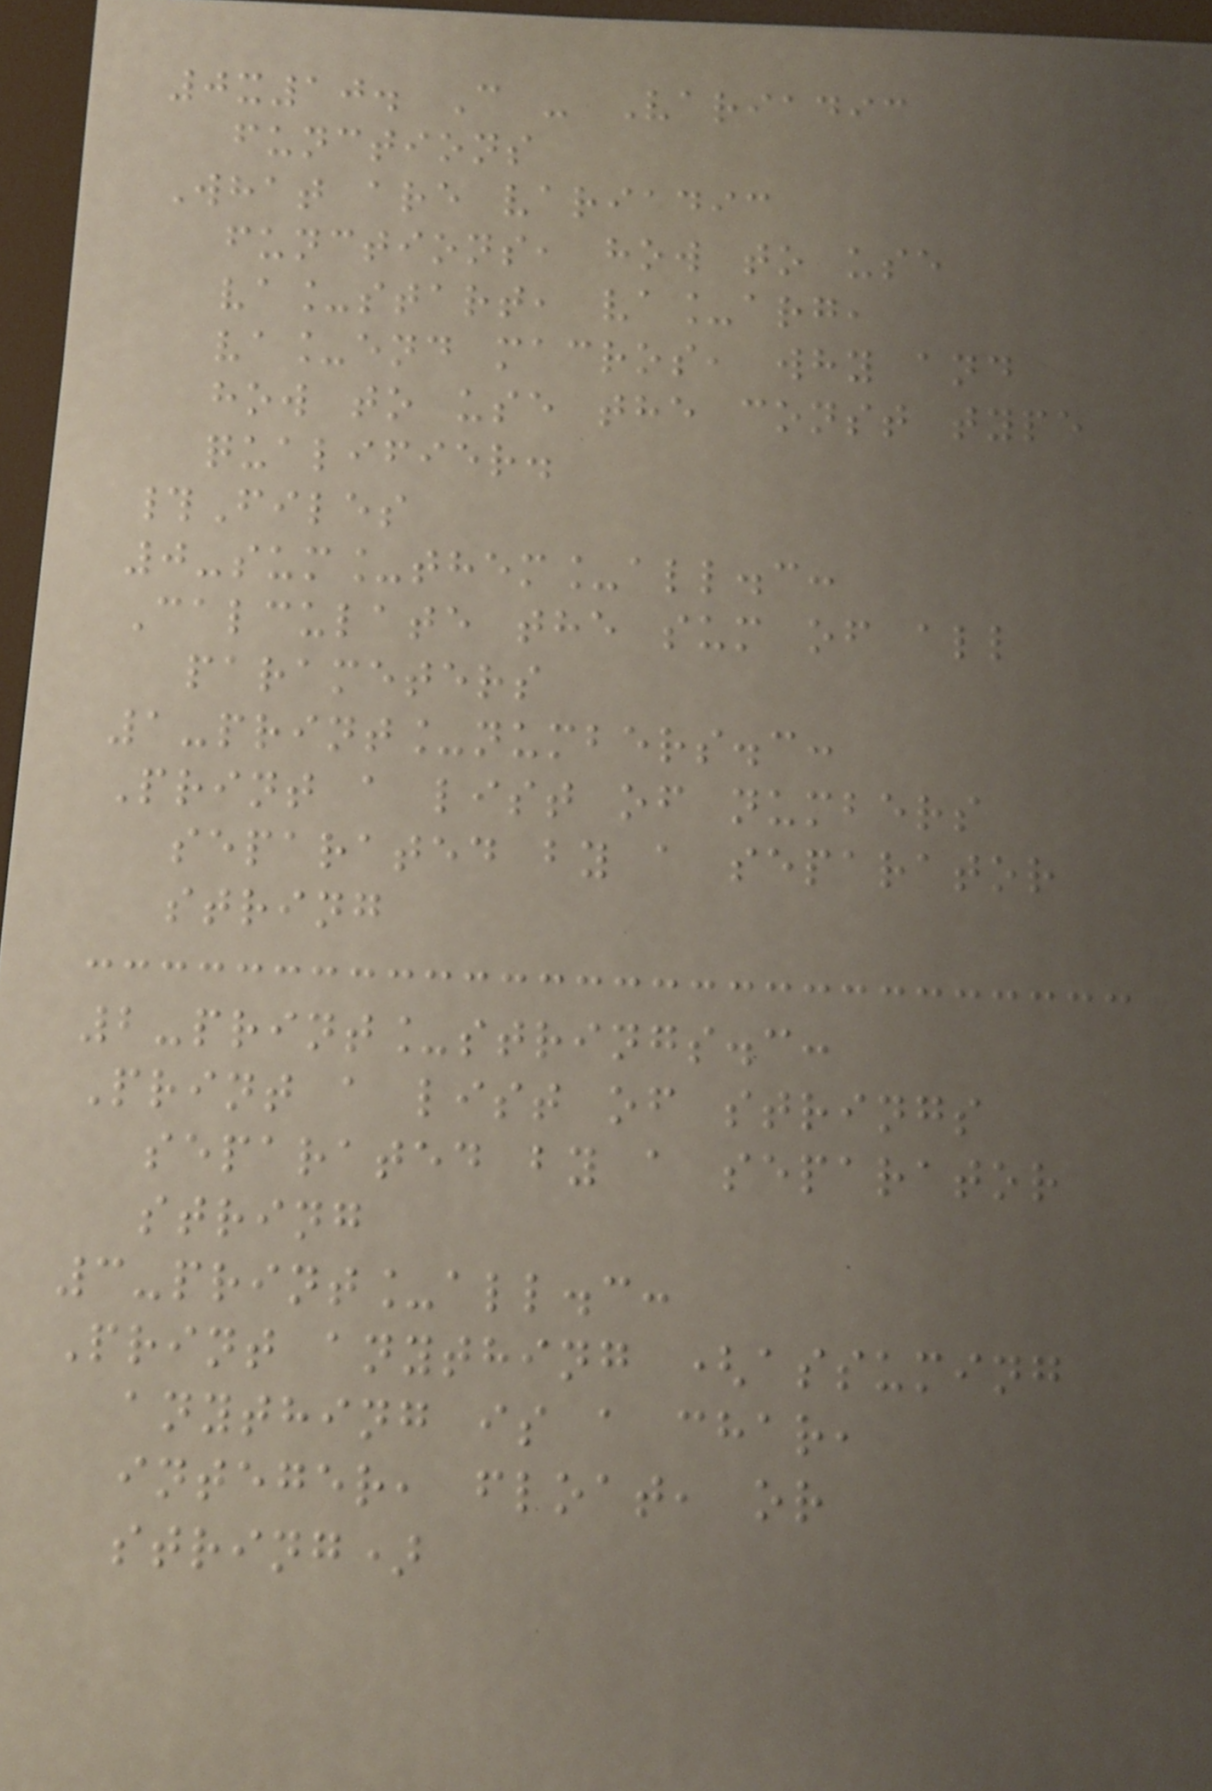0x10. C - Variadic
functions
What are variadic
functions, how to use
va_start, va_arg,
va_end macros, why and
how to use the const type
qualifier.
#Files
0-sum_them_all.c:
Calculate the sum of all
parameters
1-print_numbers.c:
Print a list of numbers
separated by a separator
string
2-print_strings.c:
Print a list of strings
separated by a separator
string
3-print_all.c:
Print anything (assuming
anything is a char,
integer, float, or
string)
